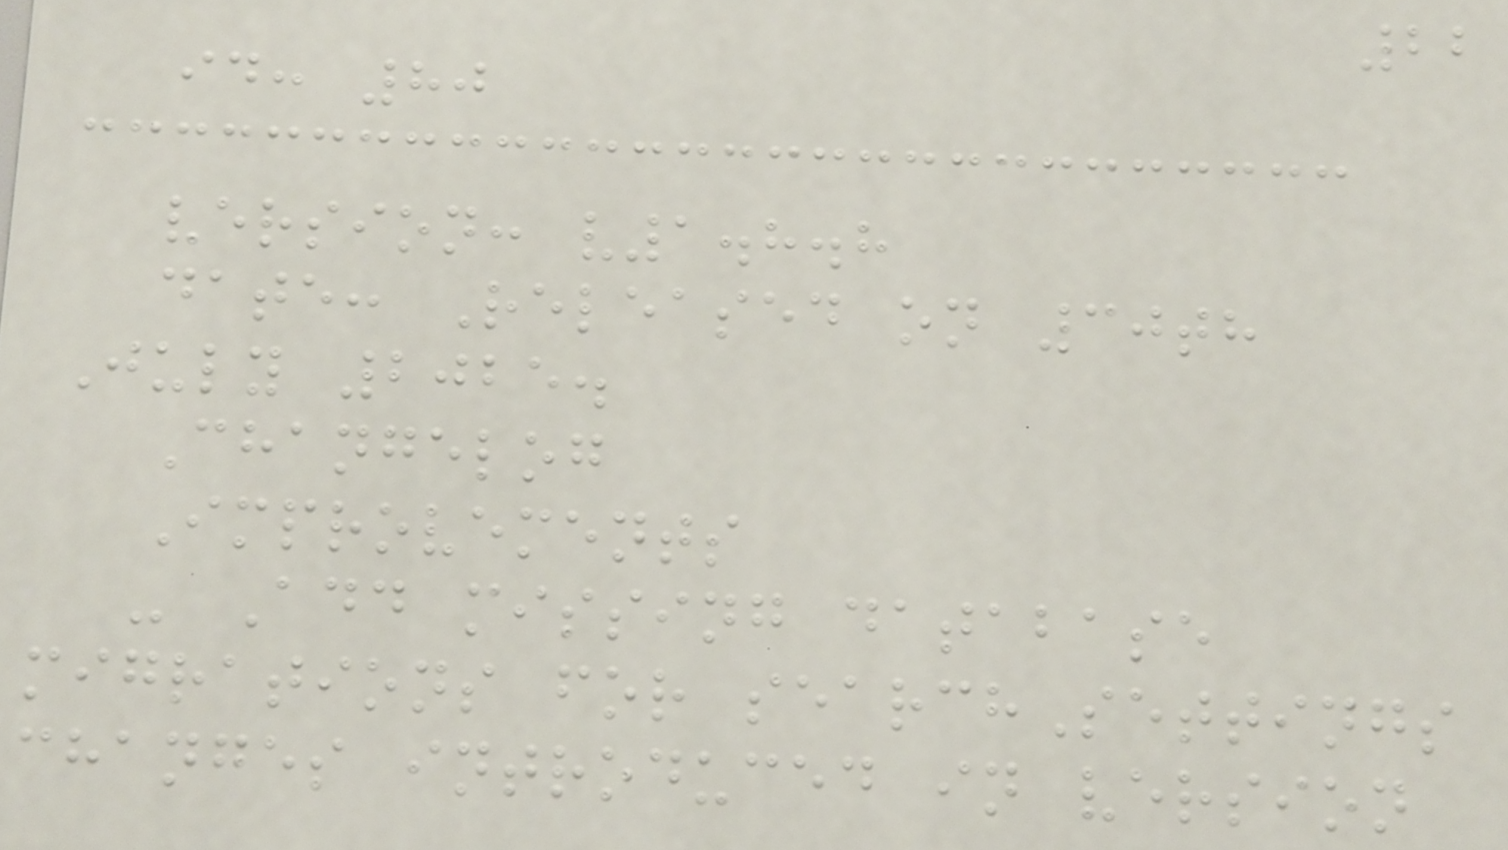22
id: 80
version: v1.8.8
date: Released on 30th
July 2025.
Changelog
Improvements
- Add missing database
migrations for searchSettings
changes introduced in version
